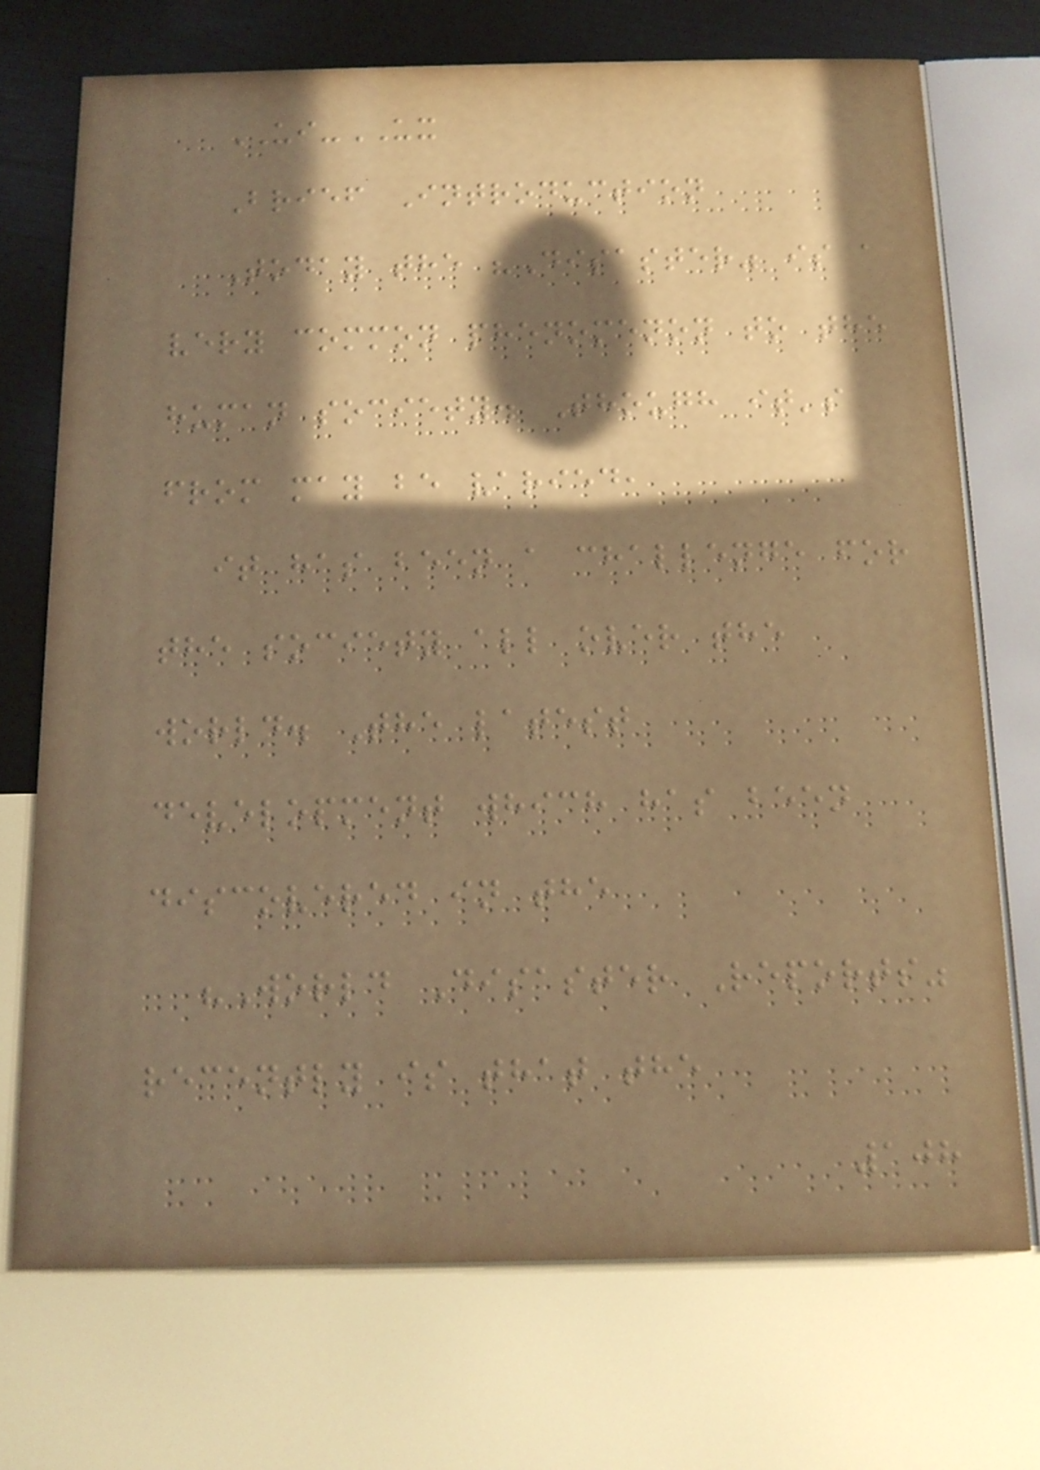UI-UX
Brief Introduction
Today the "Disaster" is a
very common phenomenon to the
human society. Though it's
from may be varied,
it has been a challenge for
the society all over the
world. The latest
development which has been
discovered in the
"World Disaster Reports"
recently is that the
108
